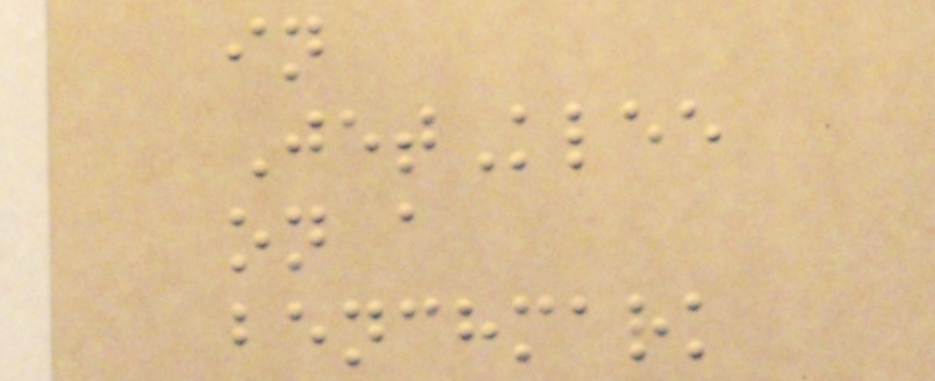in
JetKlee
on a
benchmark
